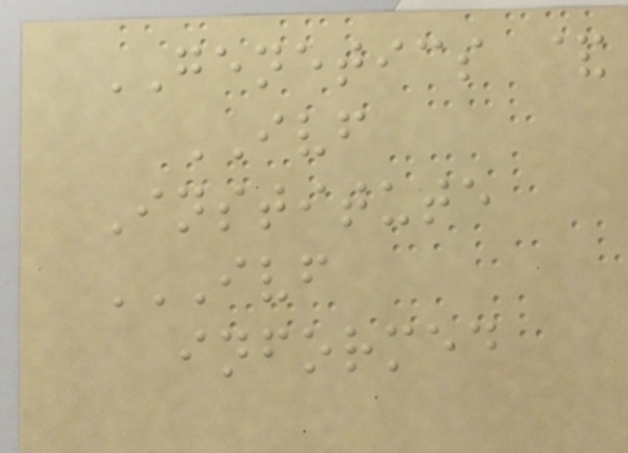GENETICS &
IVF
Institute
IVF
INFORMED
